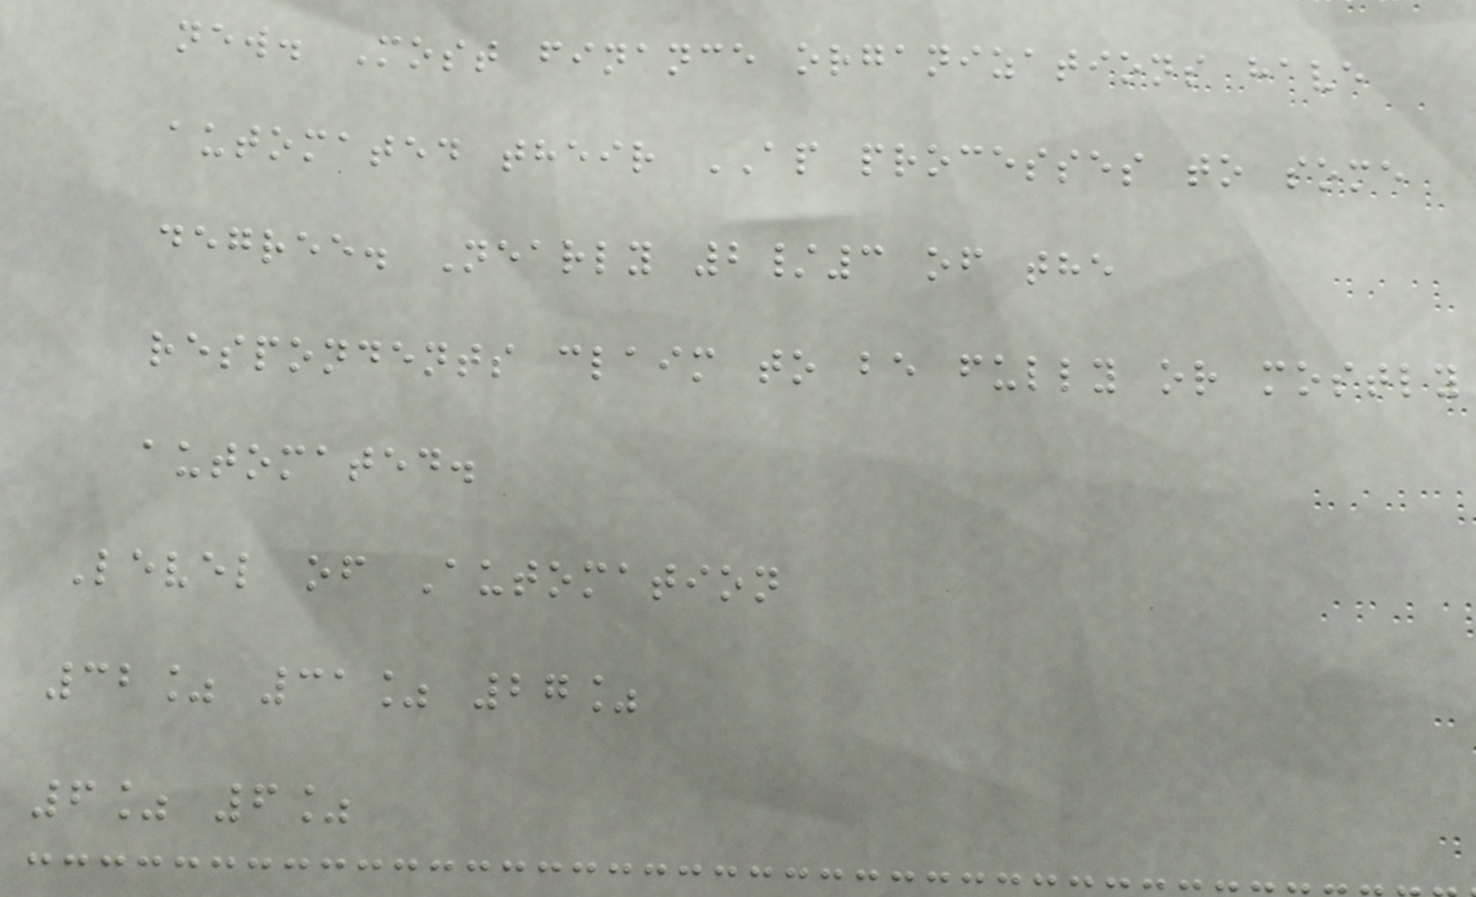new. Most finance organizations have
automated their AP processes to some
degree. Nearly 2/3 of the
respondents claim to be fully or mostly
automated.
Level of Automation
32% 31% 27%
6% 6%
